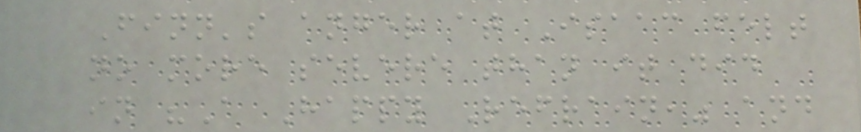Finn's anger at Isaac felt
no more severe than it did
in "A Happy Refrain," and
